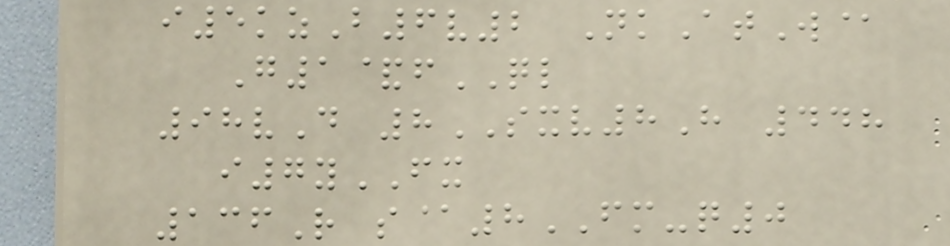i5kzB6v2 NkAtW@
G1&fQL
98vD 8SXV8H 448
i7yFX
136R s@8FM-q0
